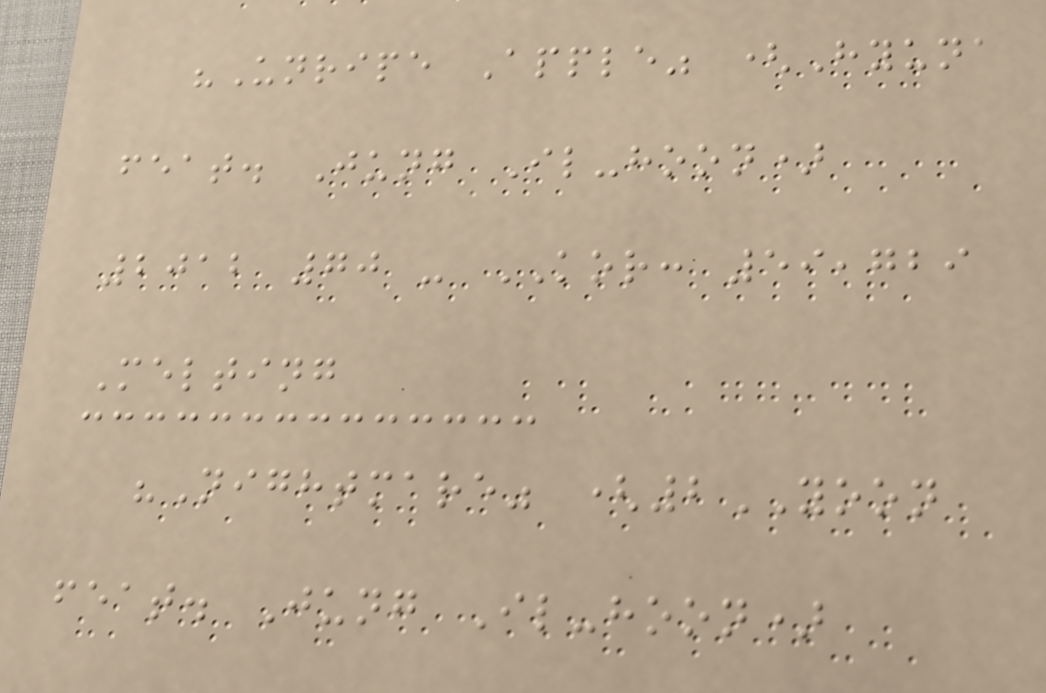"Unripe Apple" (Hyuna
feat. Jung Il-hoon)
2012 70 - KOR: 59,729
Melting
"Nightmare" (2YOON
feat. Jung Il-hoon)
